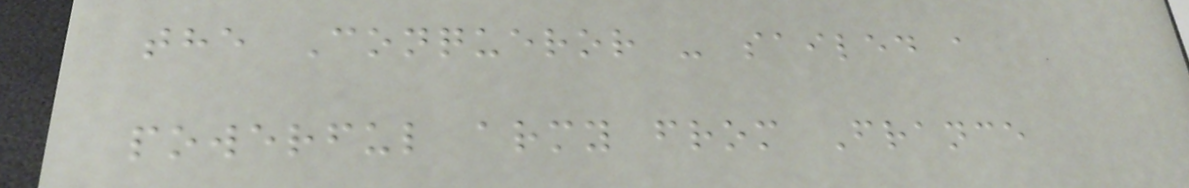the Conqueror - sailed a
powerful army from France
